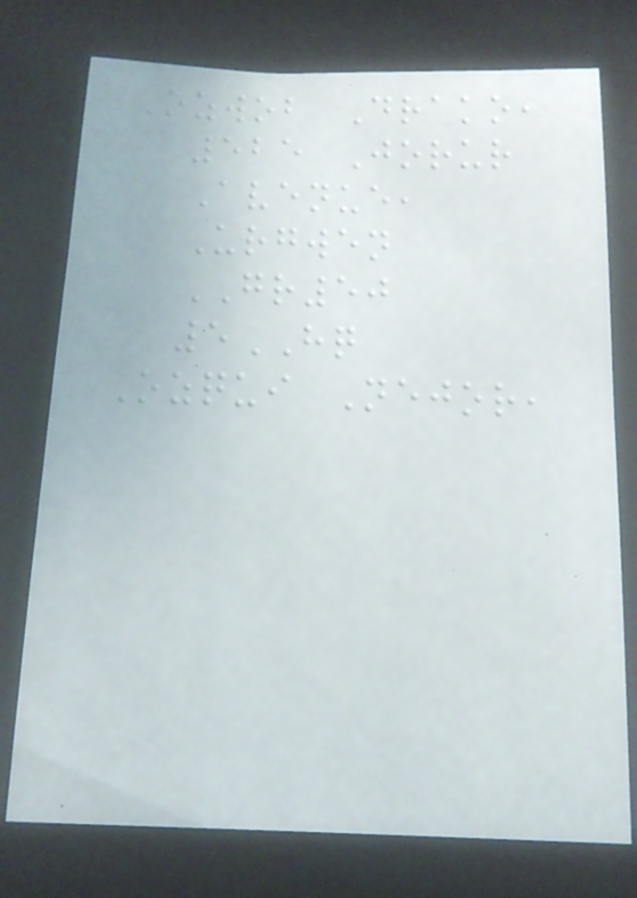Ozwob Drako,
525 Jorur
Avenue,
Urgwen
GR50
5HQ
Ozqui Nejor,
